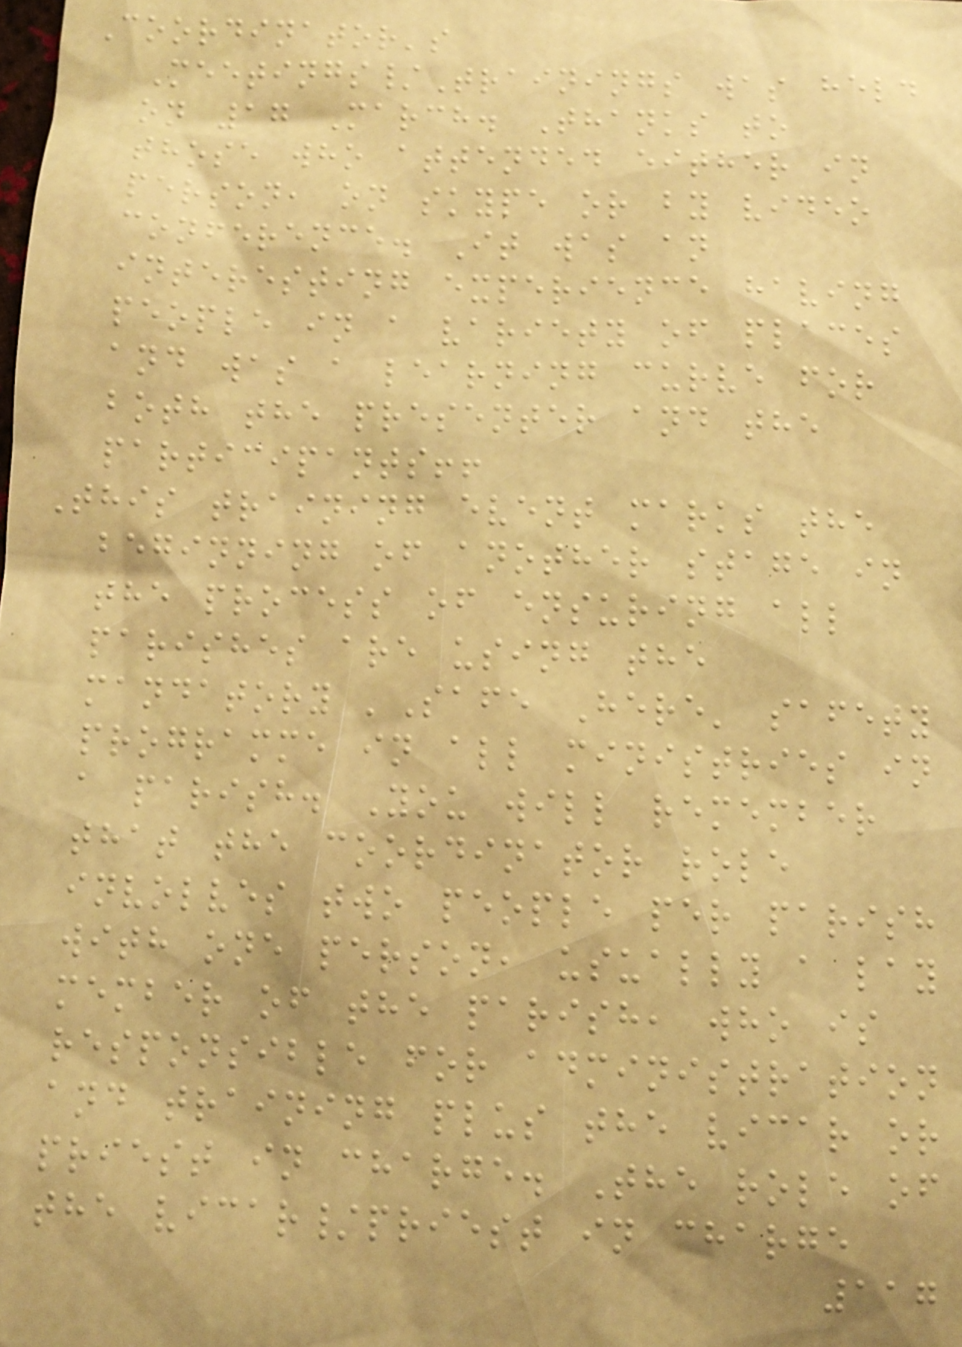Coordinator's
Meetings/Trainings was held
on 17 March. Thanks to
those who attended either in
person, on skype or by video
conference. It was an
interesting experience having
people in a variety of places
and was a learning curve for
both the presenter and the
participants!!
This training event marks the
beginning of another stage in
the process of ensuring all
parishes are using the
mandatory 'Safe Here' safety
programme in all ministries in
a parish. You will remember
that the coordinator role
involves two people per parish
with one person, usually a lay
member of the parish, who is
responsible for administration
and training plus the vicar or
priest in charge. The role of
the vicar/priest in charge
117
